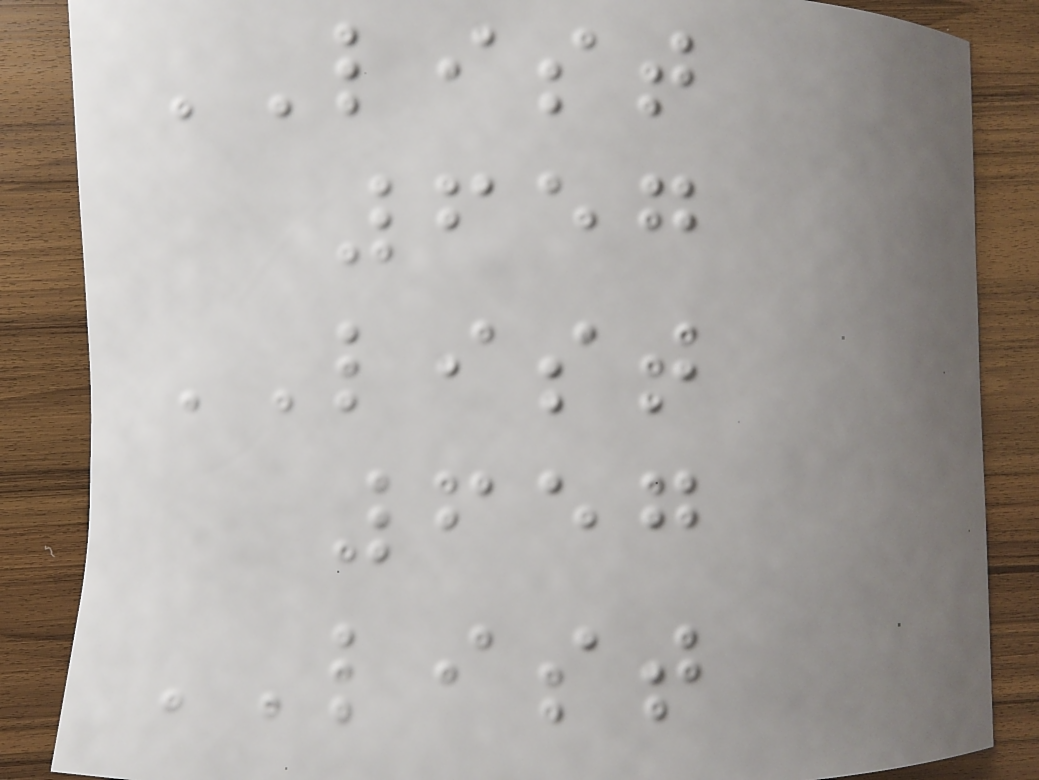LIST
657
LIST
657
LIST
